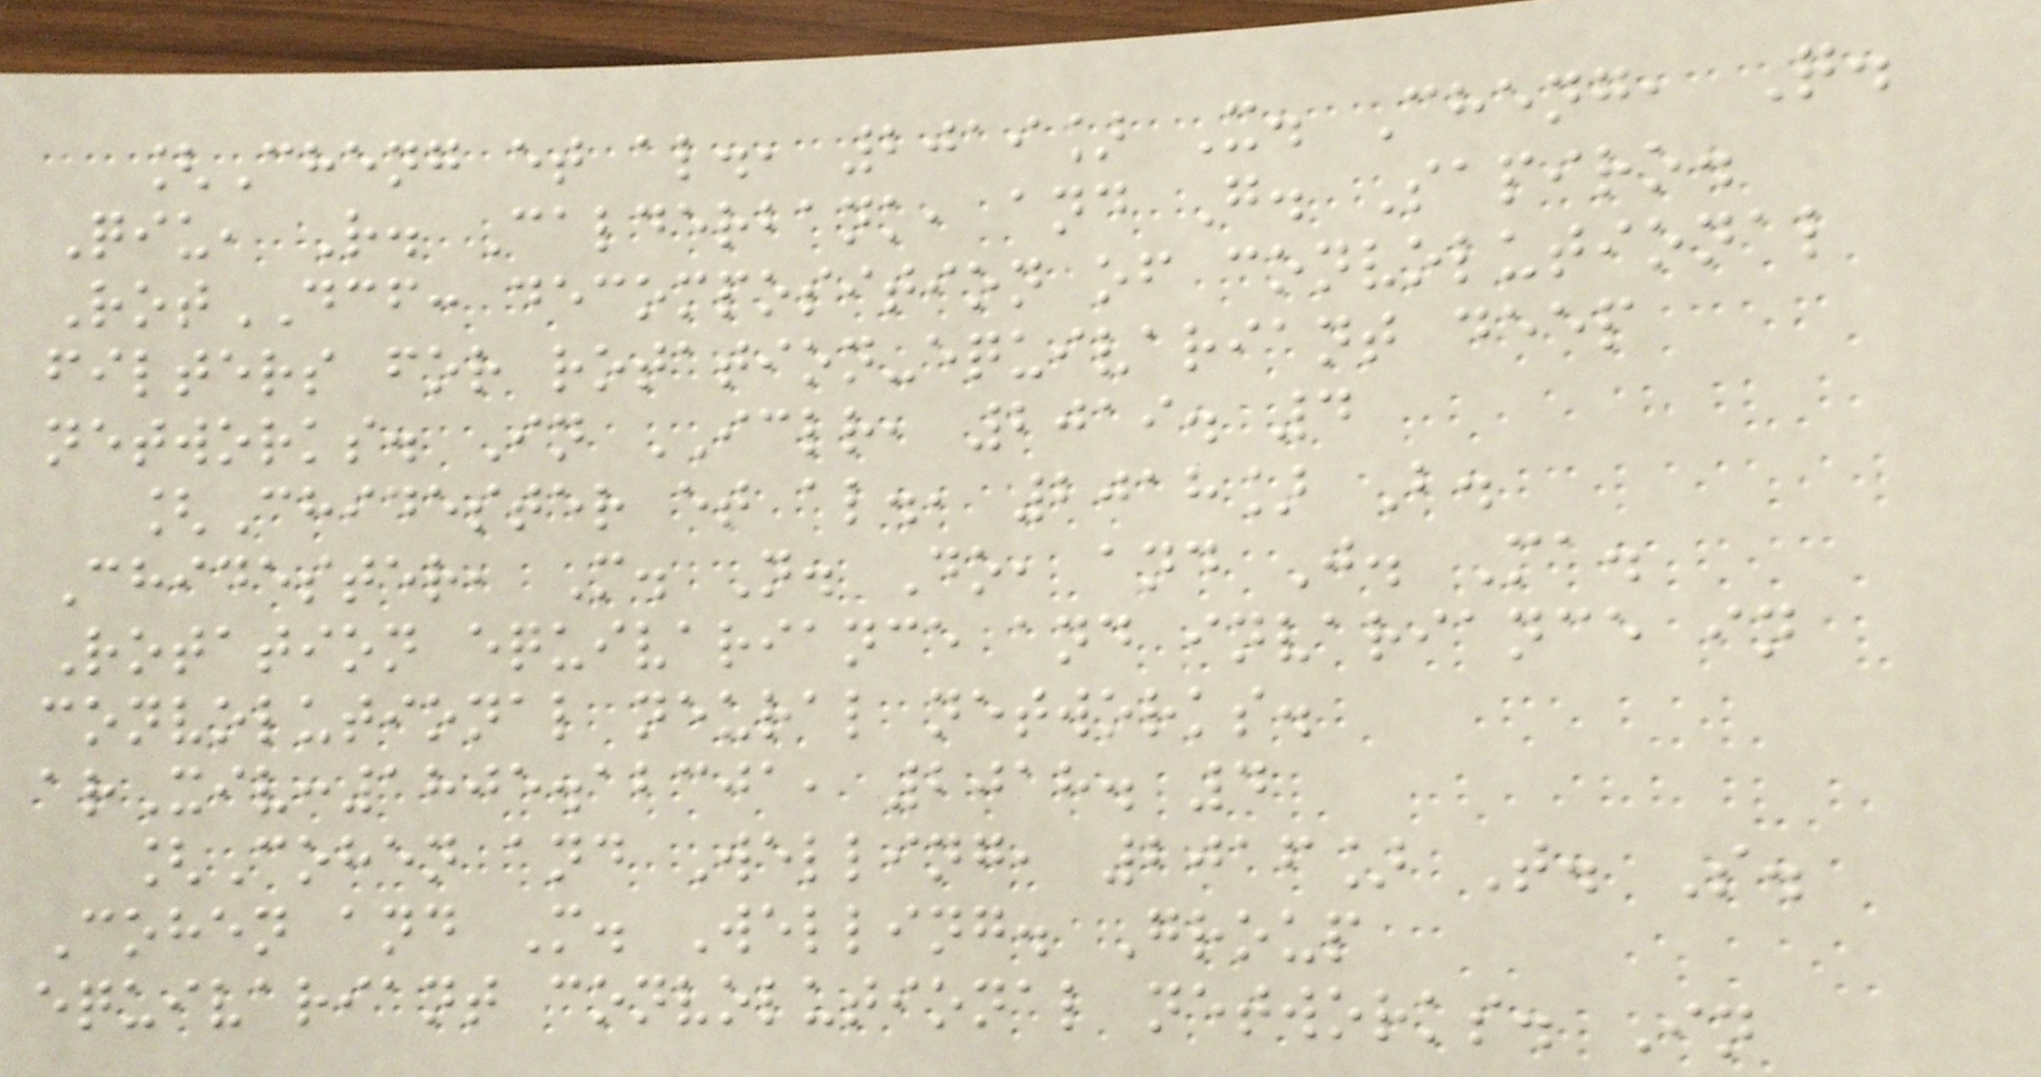[Cheng et al., 2019] X. Cheng, Q.
Qiu, R. Calderbank, and G. Sapiro.
RotDCF: decomposition of convolutional
filters for rotation-equivariant deep
networks. In ICLR, 2019. 4
[Chidester et al., 2018] B.
Chidester, M. N. Do, and J. Ma.
Rotation equivariance and invariance in
convolutional neural networks.
arXiv:1805.12301, 2018. 4
[Cohen and Welling, 2016] T. S.
Cohen and M. Welling. Group
equivariant convolutional networks. In
